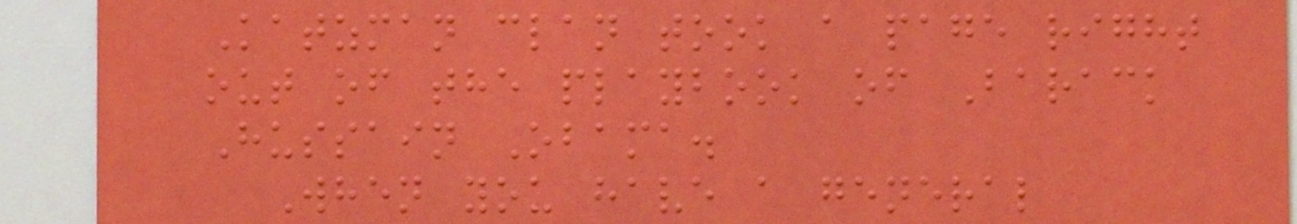Katzman clan took a page right
out of the playbook of Barack
Hussain Obama.
When you have a general
